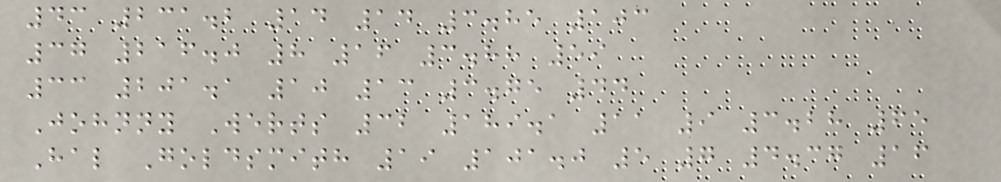43 231.2 14 14 3.85 103
37 216.0 8 16 3.88 59
33 201.1 10 13 3.75 44
Johnny Werts 32 189.1 11 9 3.28 65
Hal Goldsmith 19 101.0 5 7 4.37 16
